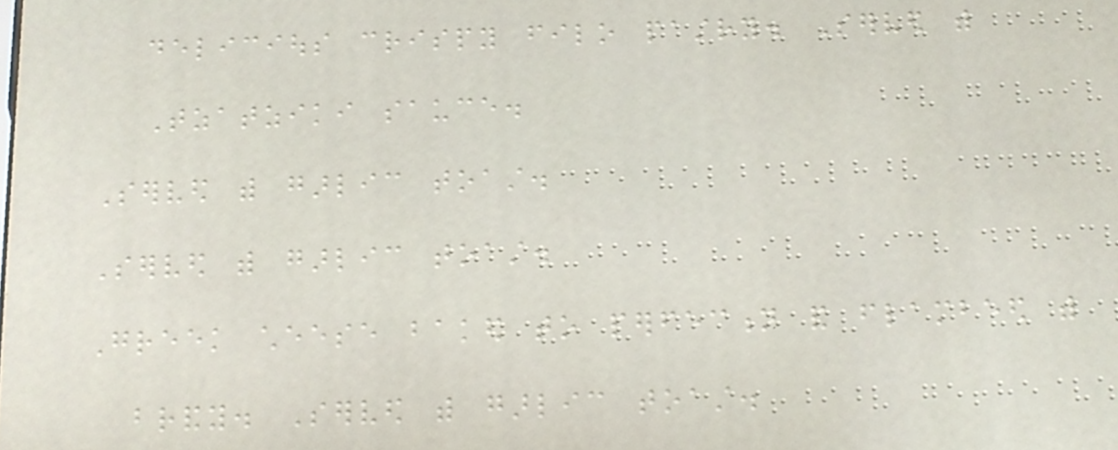delicious crispy filo pastry. Served with
Tzatziki sauce.
Served with garlic toast.
Served with garlic toast.
Greek cheese baked to perfection and flambeed with
brandy. Served with garlic toast.
